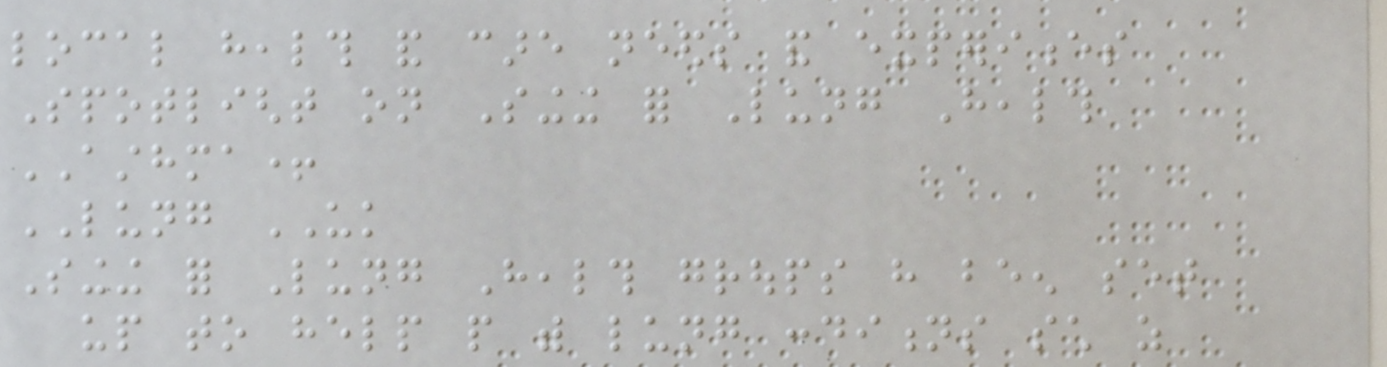local health and care needs and experiences
Spotlight on Singing for Lung Health
ASTHMA+
LUNG UK
Singing for Lung Health groups have been set
up to help people with lung conditions such as
